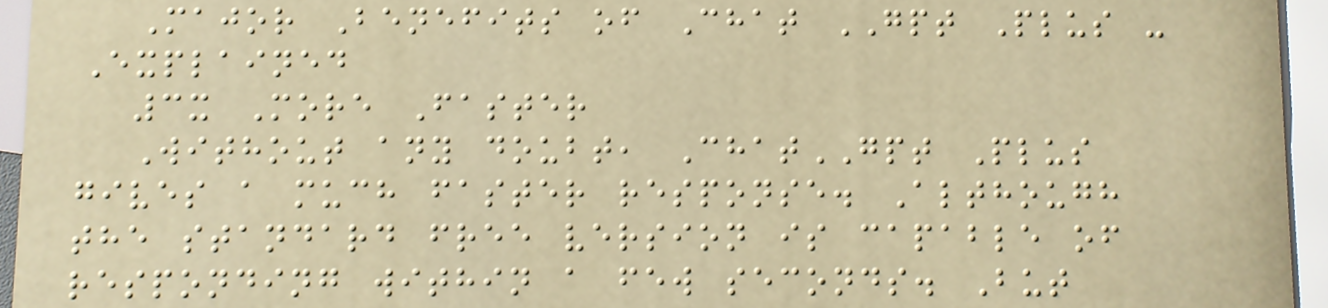Major Benefits of Chat GPT Plus -
Explained
3x More Faster
Without any doubt, ChatGPT Plus
gives a much faster response. Although
the standard free version is capable of
responding within a few seconds. But
